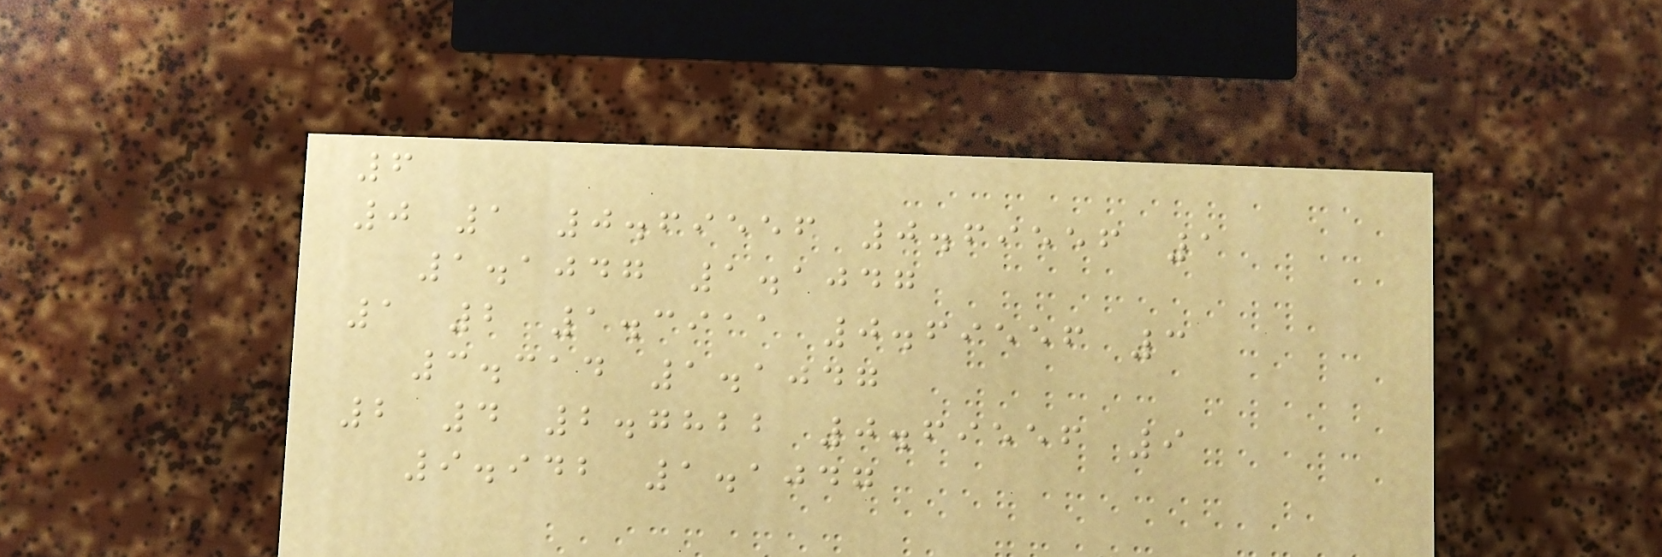6
0 1 0.69556 0.69556 1
1.1047 1.1047
1 2 1.3911 0.69556 3
3.314 1.1047
2 4 2.7822 0.69556 9
9.942 1.1047
